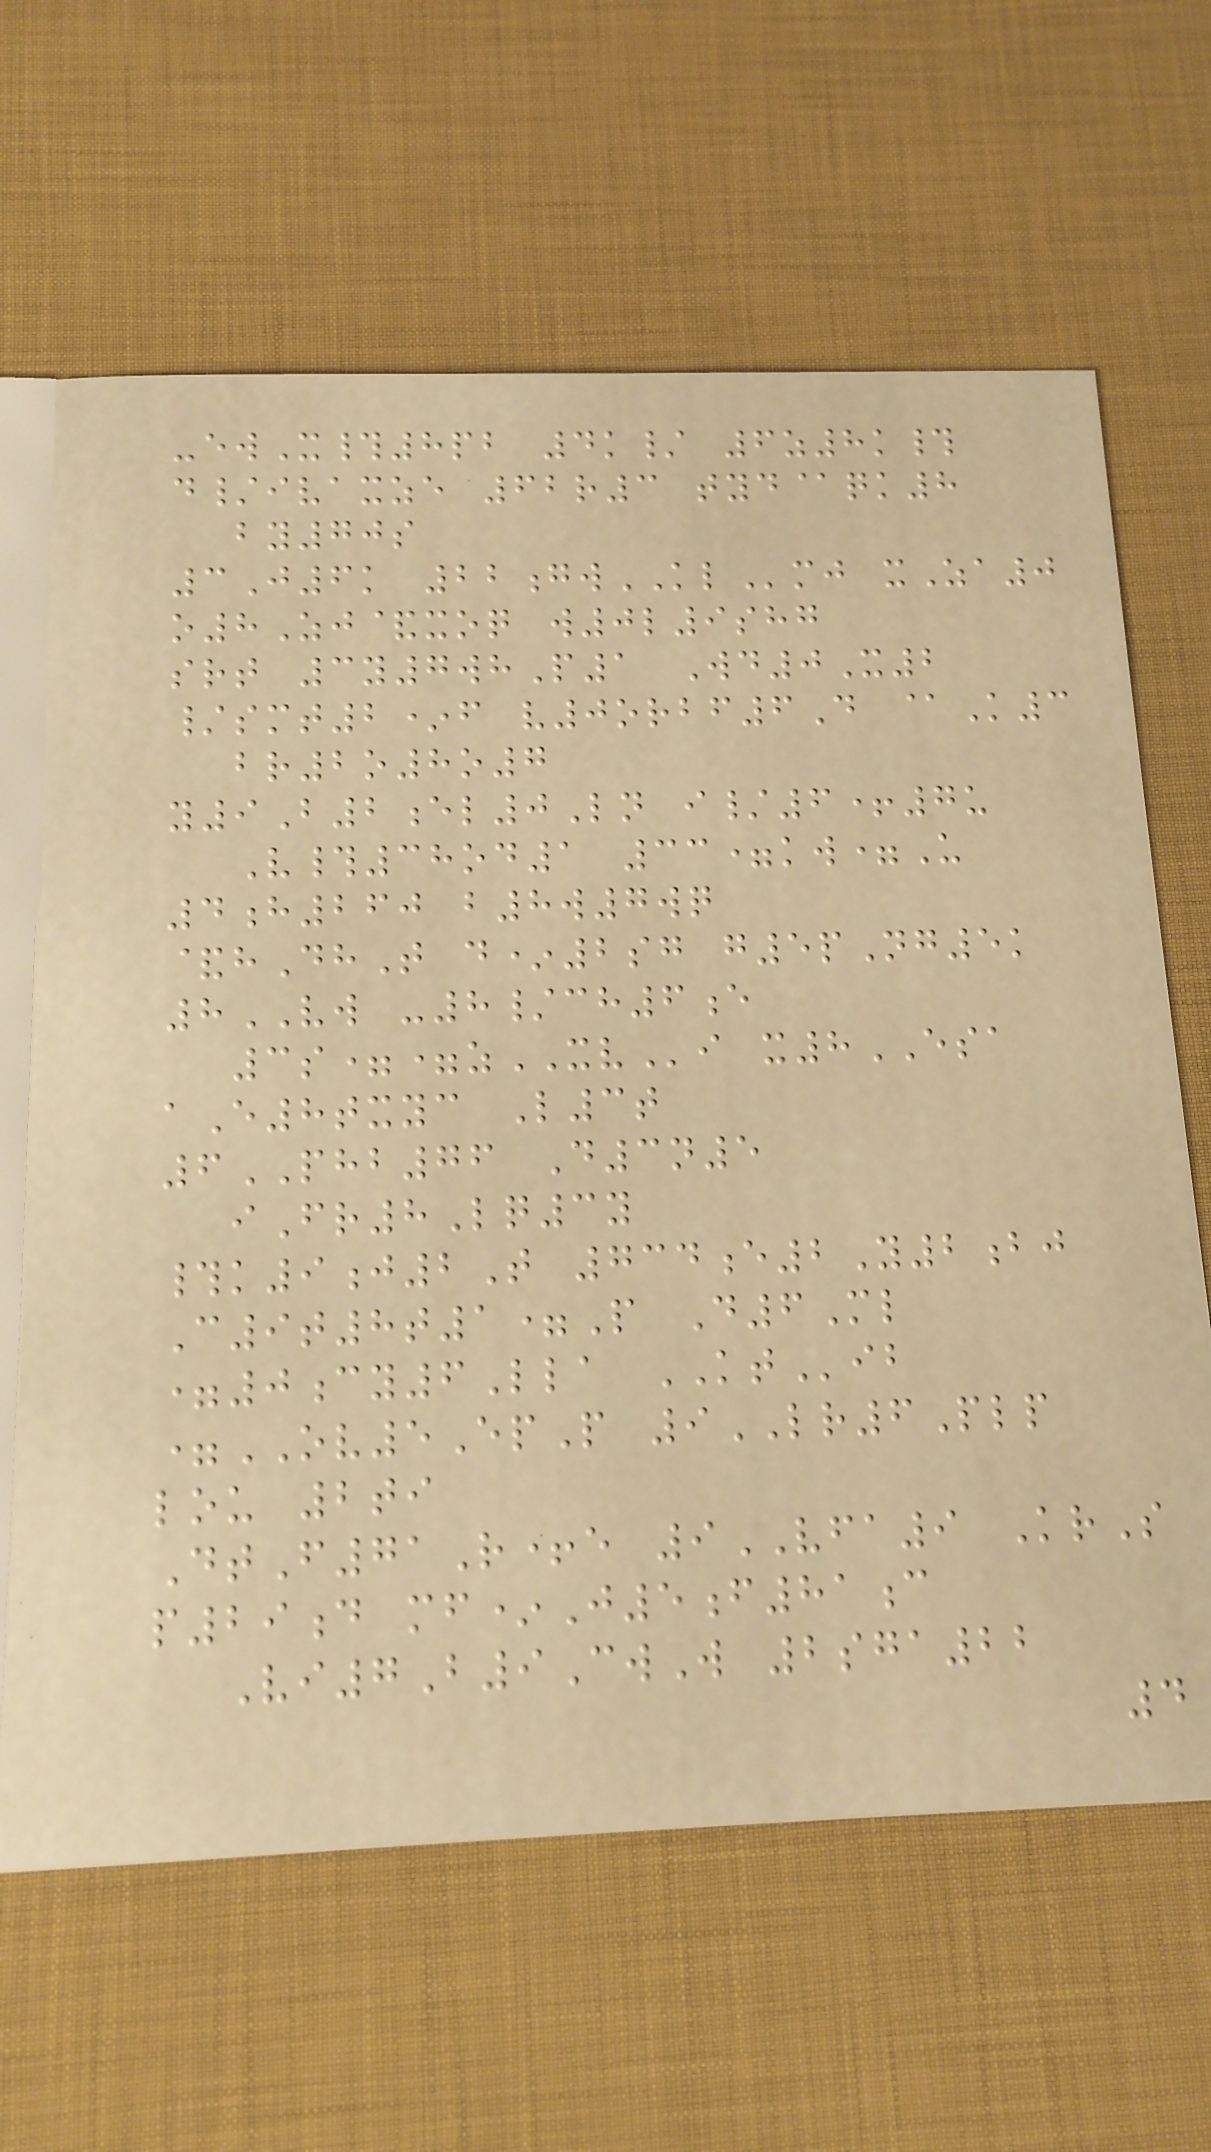-ewX#8pb 4k/ 6z8k#
d/ivaxze 62r3 tyd@qk8
by70s
3J6k 22gwKLmj xZa0
o8Zj&xoq w0l9shg
srt 3y7whP1 Wd0X2
/smt2*f v0orbf6D @K3
br2o8o7
y9B2el0Ln i/6+7u
V#38od1 33=kw=U
4h260 b8w7wq
&hDhT d*2sg g5pNg5k
8VW -8/ch6e
3s==zXVi x8ESA
aE8txyc L3t
6PHB76 D3n5
iFr8Lq3y
#k9j2T 734e2Y2bj
C9t8t1=P D6Ml
=0cy6Lla KTib
=OV5EpP 9LR6Plp
lou 2ti
DtF71R+e 9VFA9 KrS
p29d mf*J5f81c
Vi7B9CwW 2sga22
4
